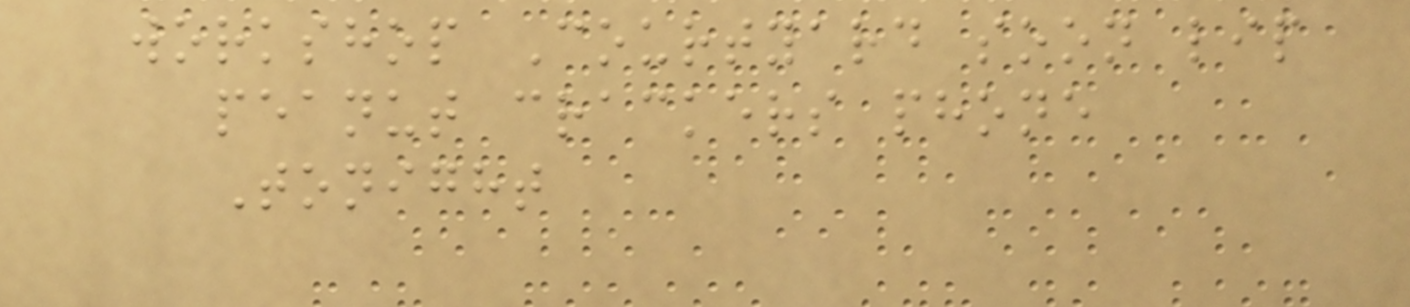workshop Courtyard soon lip
peanut crackers phone
Tonight
